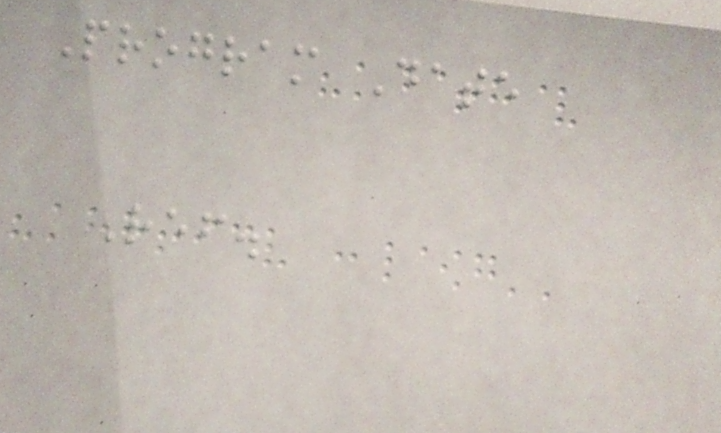Program Date
Ref.
